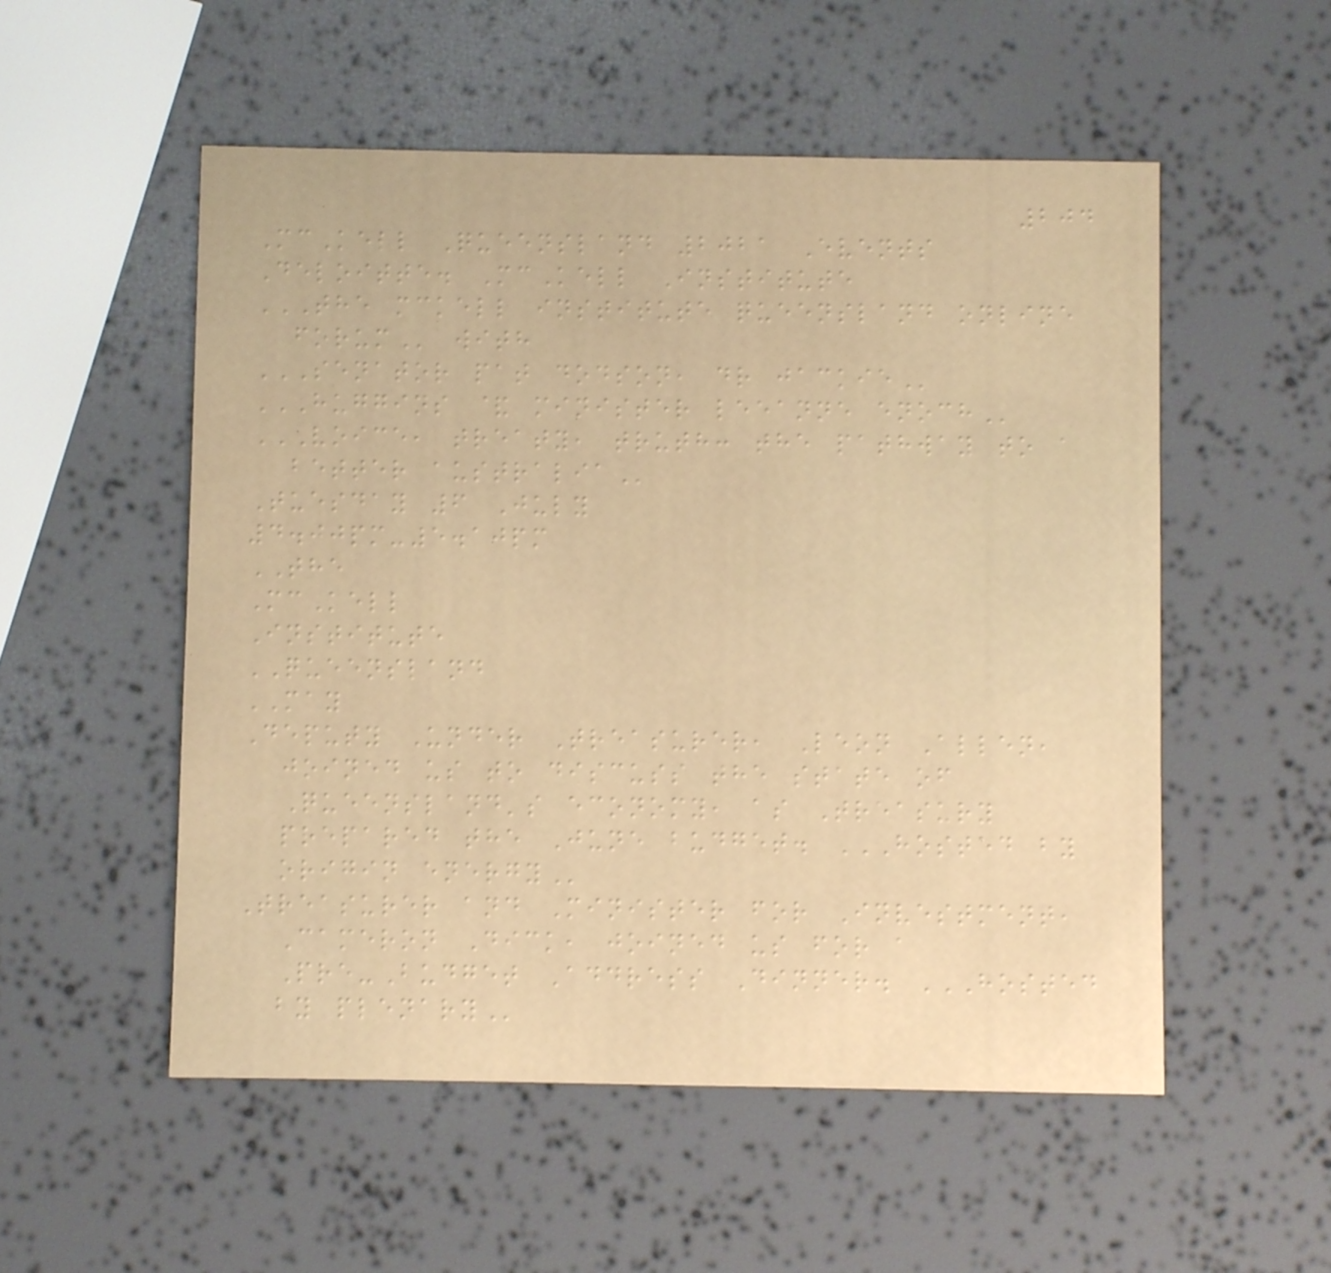204
McKell Queensland 2021 Events
Deloitte. McKell Institute
THE MCKELL INSTITUTE QUEENSLAND ONLINE
FORUM with
SENATOR PAT DODSON, DR JACKIE
HUGGINS & MINISTER LEEANNE ENOCH
VOICE, TREATY, TRUTH: THE PATHWAY TO A
BETTER AUSTRALIA
Tuesday 6 July
4.00pm-5.10pm
THE
McKell
Institute
QUEENSLAND
MAY
Deputy Under Treasurer, Leon Allen,
joined us to discuss the state of
Queensland's economy, as Treasury
prepared the June budget. HOSTED BY
ORIGIN ENERGY
Treasurer and Minister for Investment,
Cameron Dick, joined us for a
Pre-Budget Address Dinner. HOSTED
BY PLENARY
